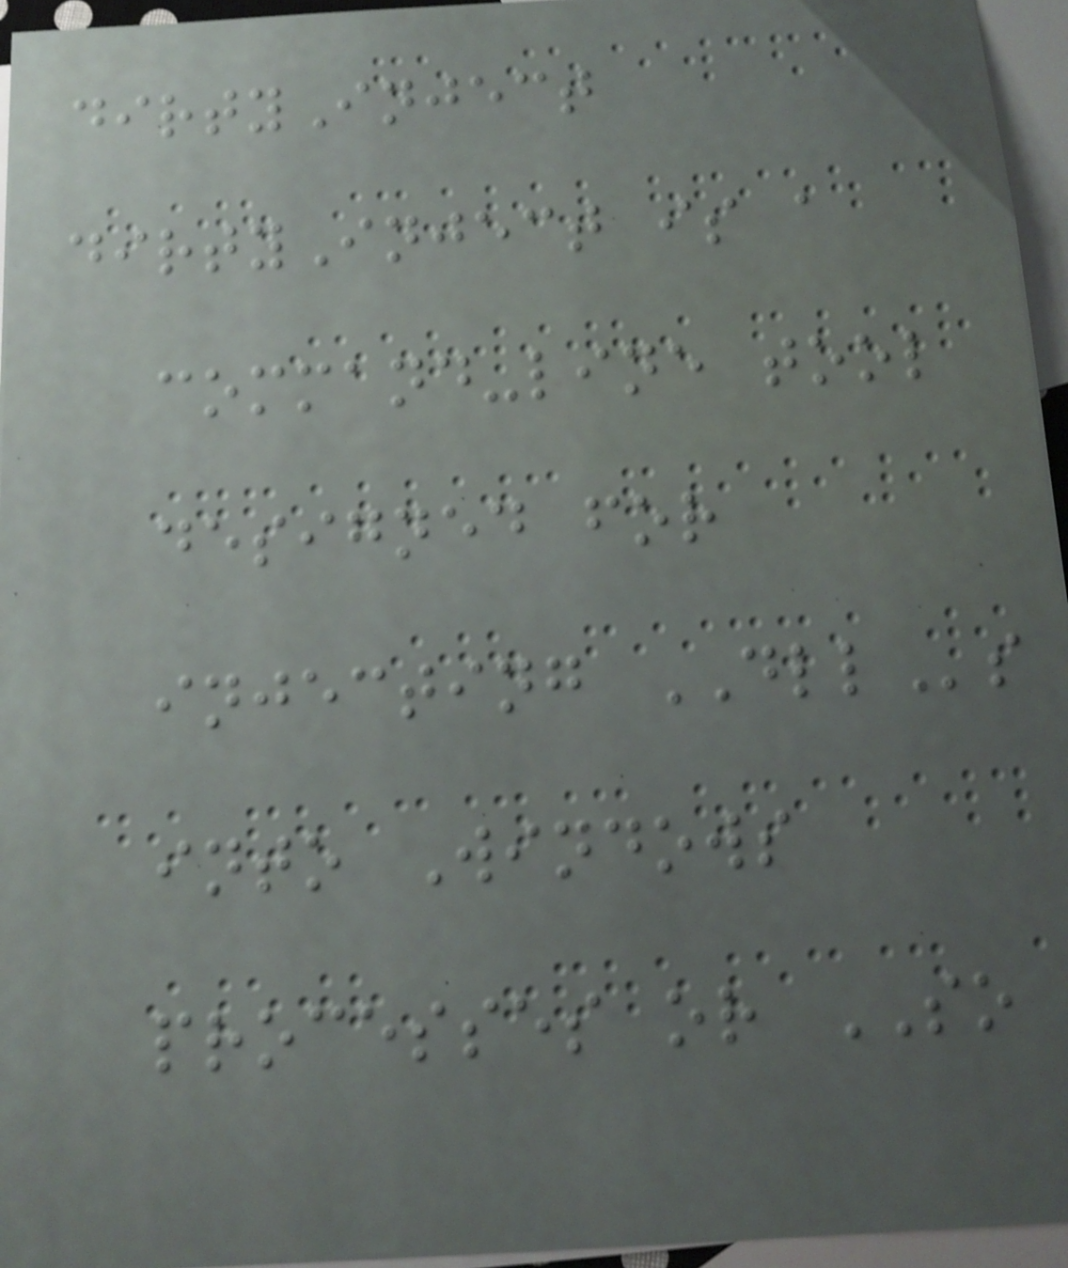dirtyInject
dirtyInject is a
command-line tool
designed for
injecting DLLs
into Windows
processes or SO
